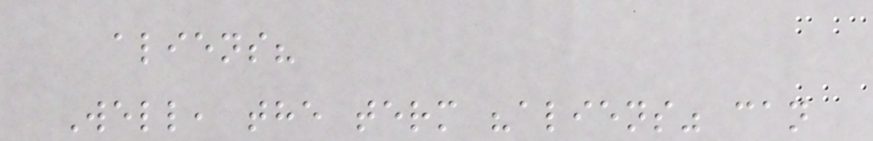aliens?
Well, the term "aliens" can
